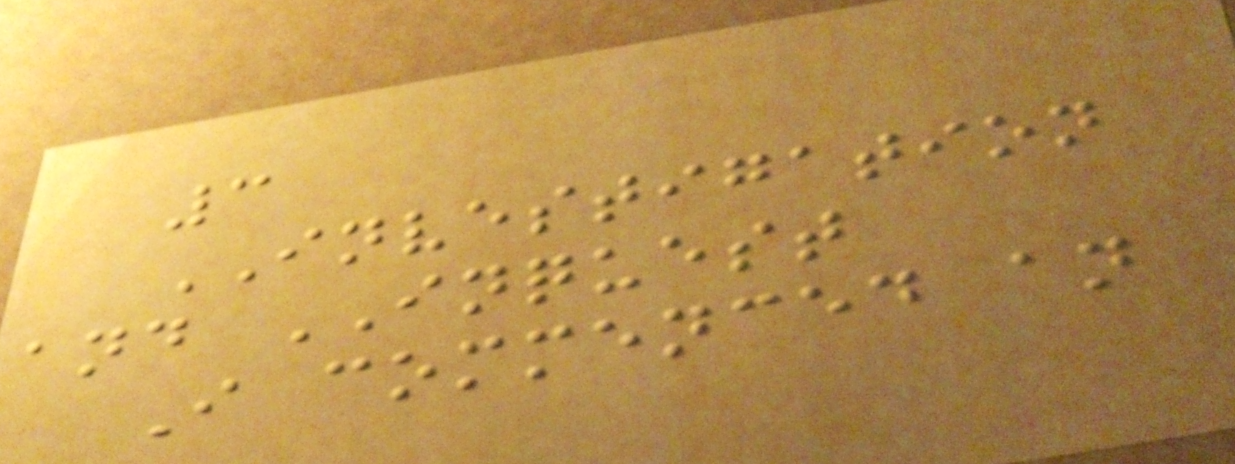3
INVESTIGATION
and INQUEST
I commenced an
